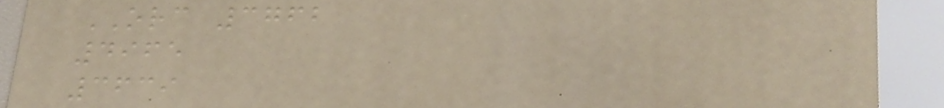ORC 3762
4965
3639
